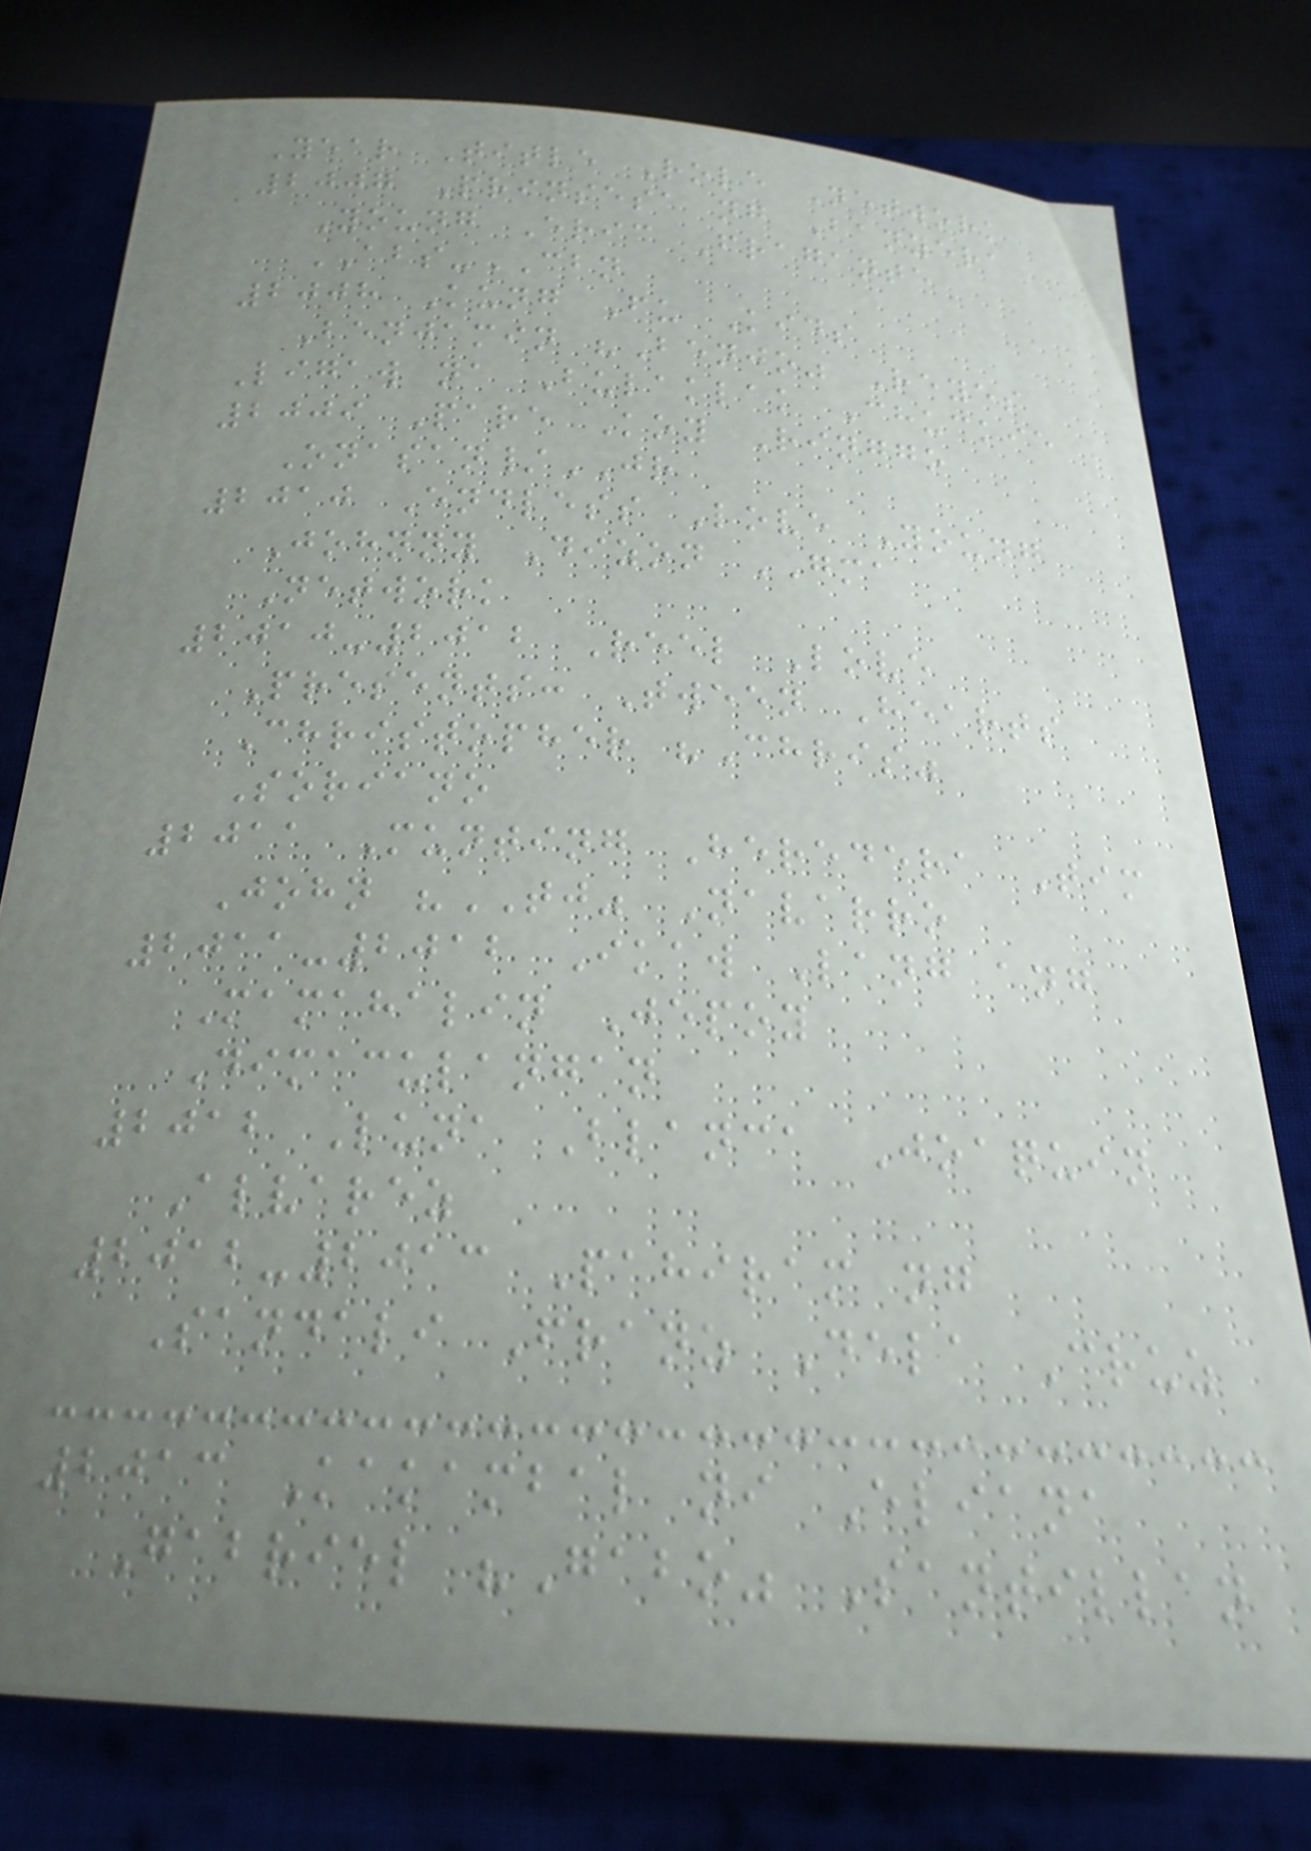Year Title Role Network
2007 Prinsesa ng Banyera
Young Eric Fragante
ABS-CBN
2008 Kung Fu Kids
Benjamin "Benjo" Reyes
Ligaw na Bulaklak Chuckie
2009 Pare Koy Ringgo
Onasan/JR
2010 Endless Love Young
Johnny Dizon GMA
Network
2010-2012 Reel Love
Presents: Tween Hearts
Christopher "Chris"
Soriano
2011 Munting Heredera Tim
John "TJ" Navarro
2011-2012 Ikaw Lang ang
Mamahalin Jepoy
Dimaculangan
2012 Luna Blanca Joaquin
Alvarez
2012-2013 Pahiram ng
Sandali Franz Dela Cruz
2013 Kakambal ni Eliana
Gabriel "Gabo" Santillan
